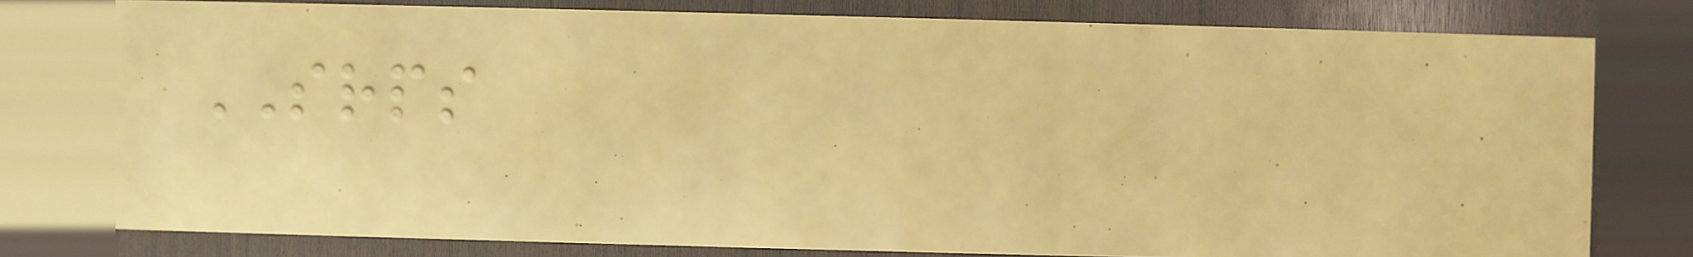SRPS
